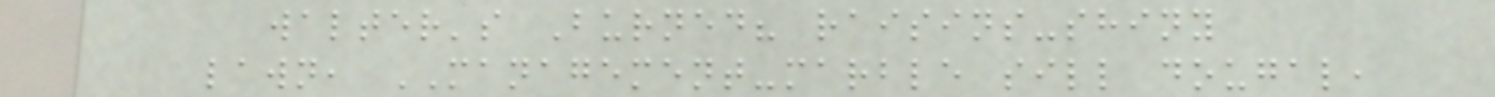walter's Burned? raisins-shiny
lawn, MANAGEMENT-marble sill dougal,
